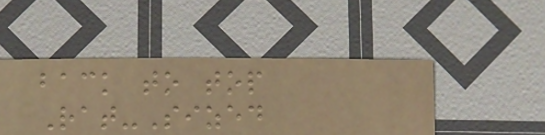back to top
Rat-Sized
